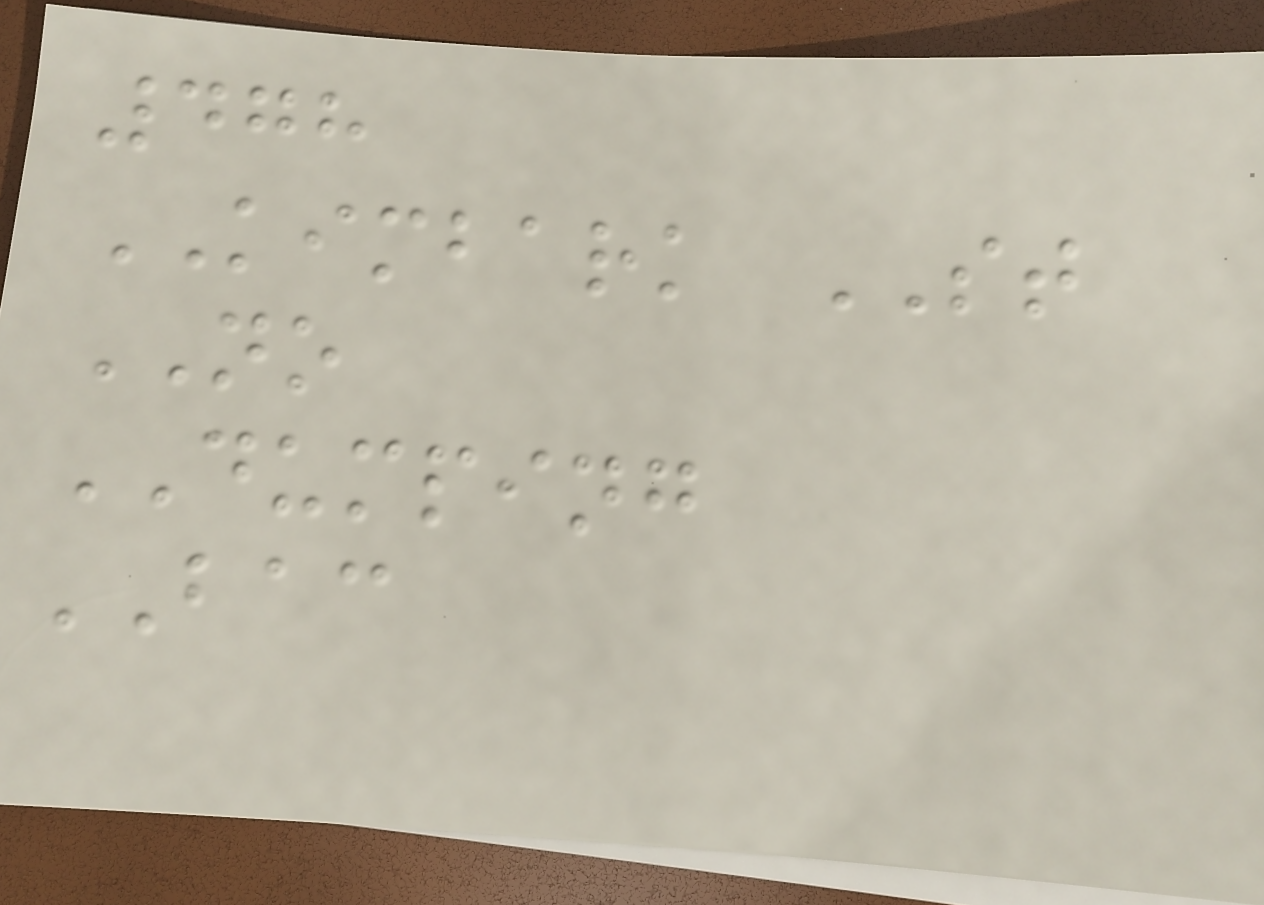478
KIMBARK ST
NO
DUMPING
BAC
